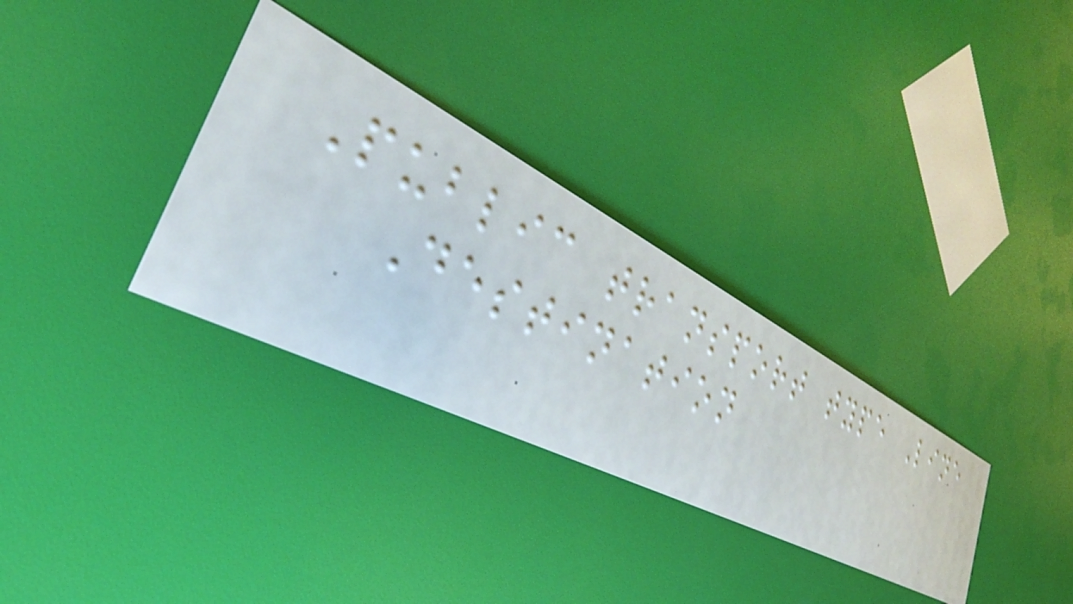Public transport type Line
Destination
